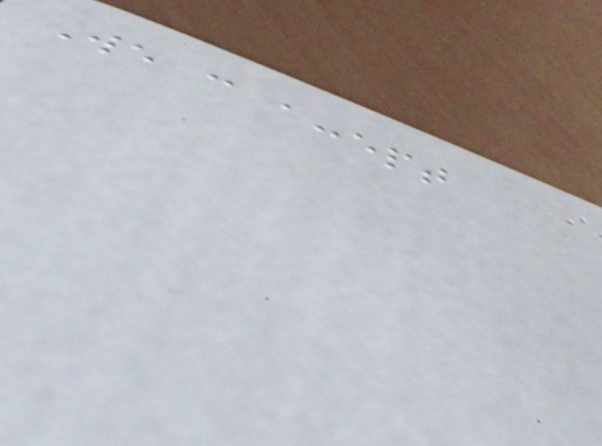We can accept
